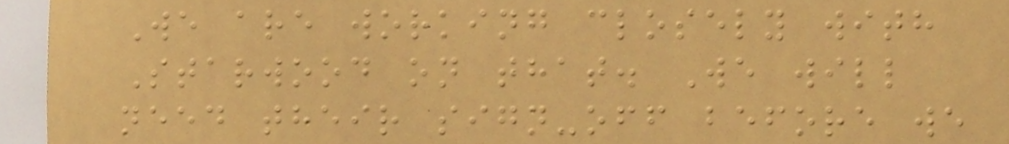We are working closely with
Starwood on that. We will
need their sign-off before we
